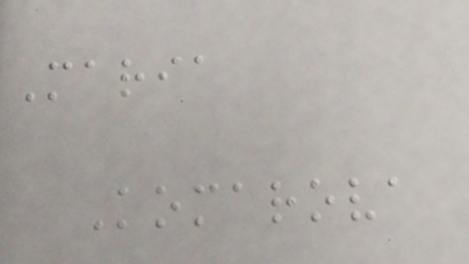Maria
Komarova
